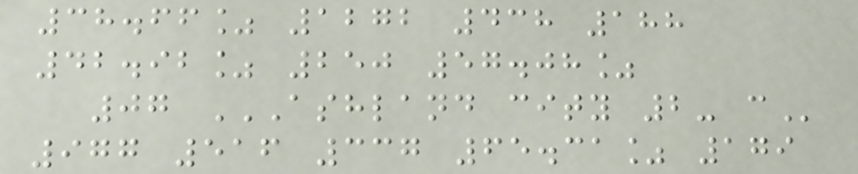38.66% 1272 438 188
42.92% 250 57.08%
07 ASHLAND CITY 2- C
977 516 337 65.31% 179
